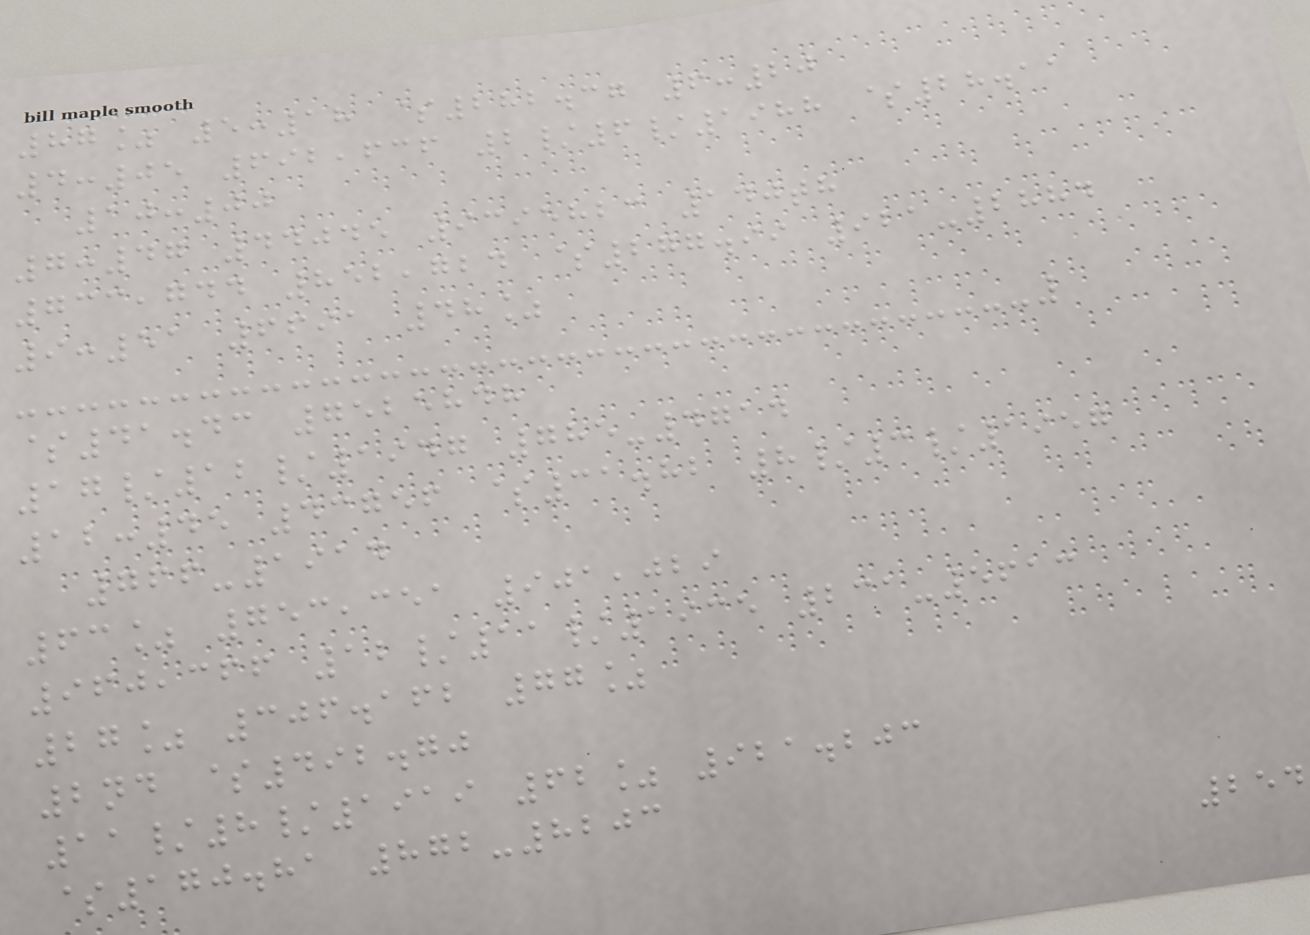87% 5:18 $282.37 6:20
4:05 692,636 2/6/1988 $28.11
10:00
7:47 44045 9395823 140th
733,744 852,724 $277.99 921-2884
9:51 6691 48%
$41.43 7525848
17/12/1947 785-4714
12:45 43756 $31.82 8/3/1957
766-1914
63% 753,351 901,029
960,366 12/11/1935 231-5613
27% 306.162 77%
2nd $492.70
11/8/1919 62% 921.203
$170.81 872-8203
254
